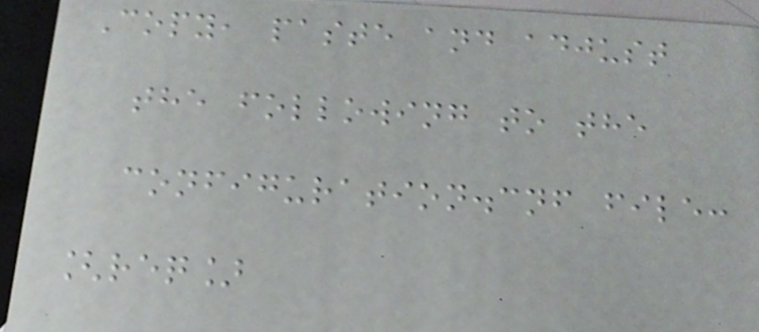Copy, paste and adjust
the following to the
configuration.cnf file:
[req]
